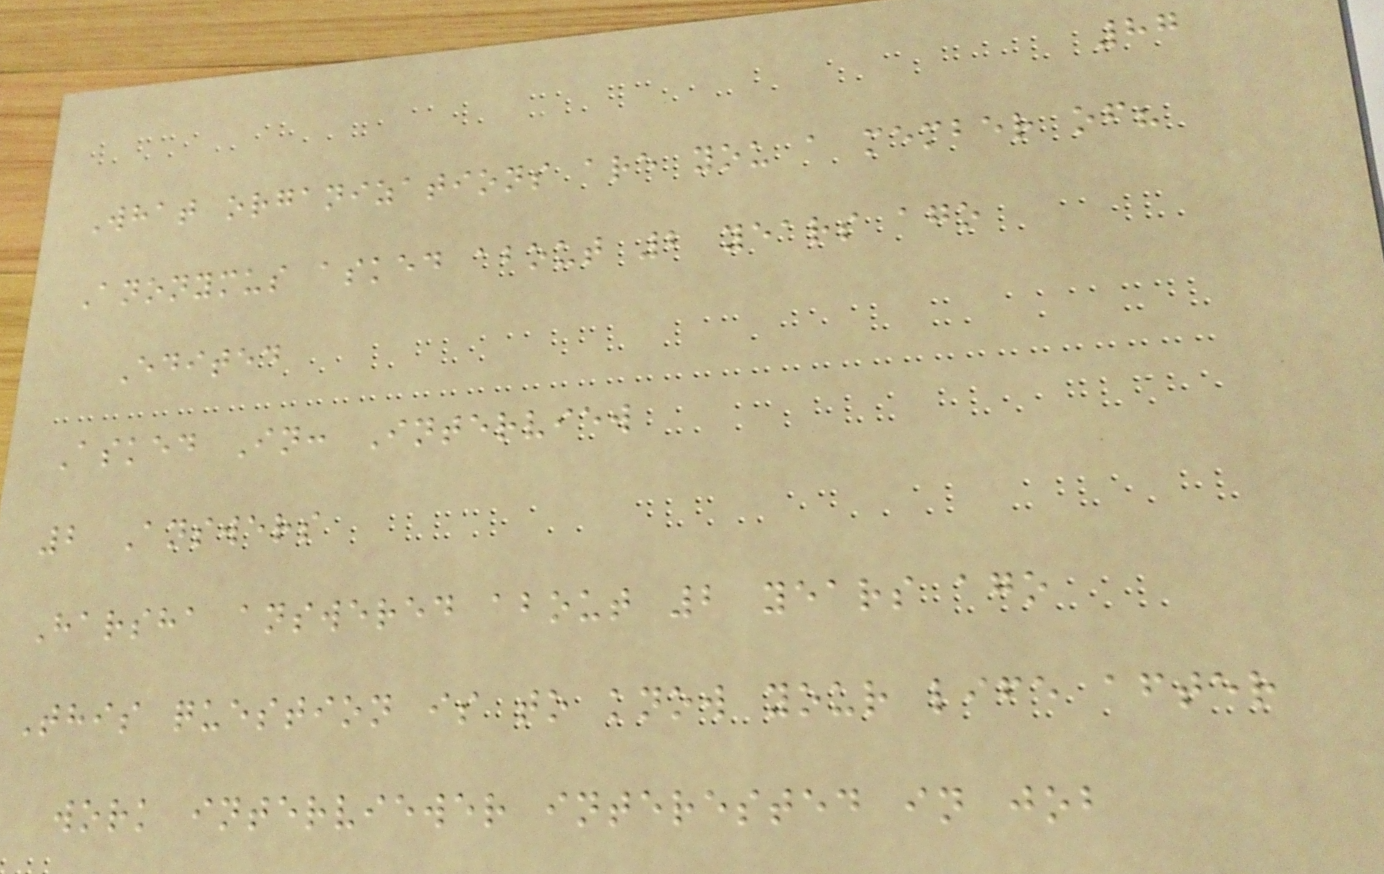87
What organizations are you a member of?
Anonymus asked about 2 years ago
Edited
Asked In: Interview
2 Answers
Harsha answered about 2 years ago
This question is to know your life after
work interviewer interested in job
